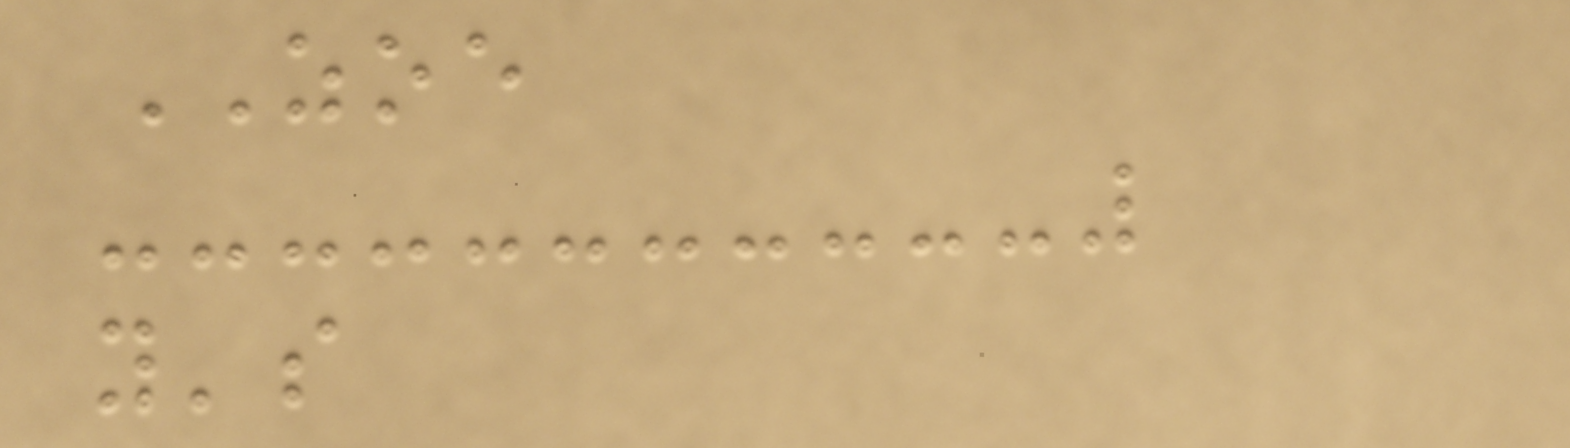ZOE
y's
